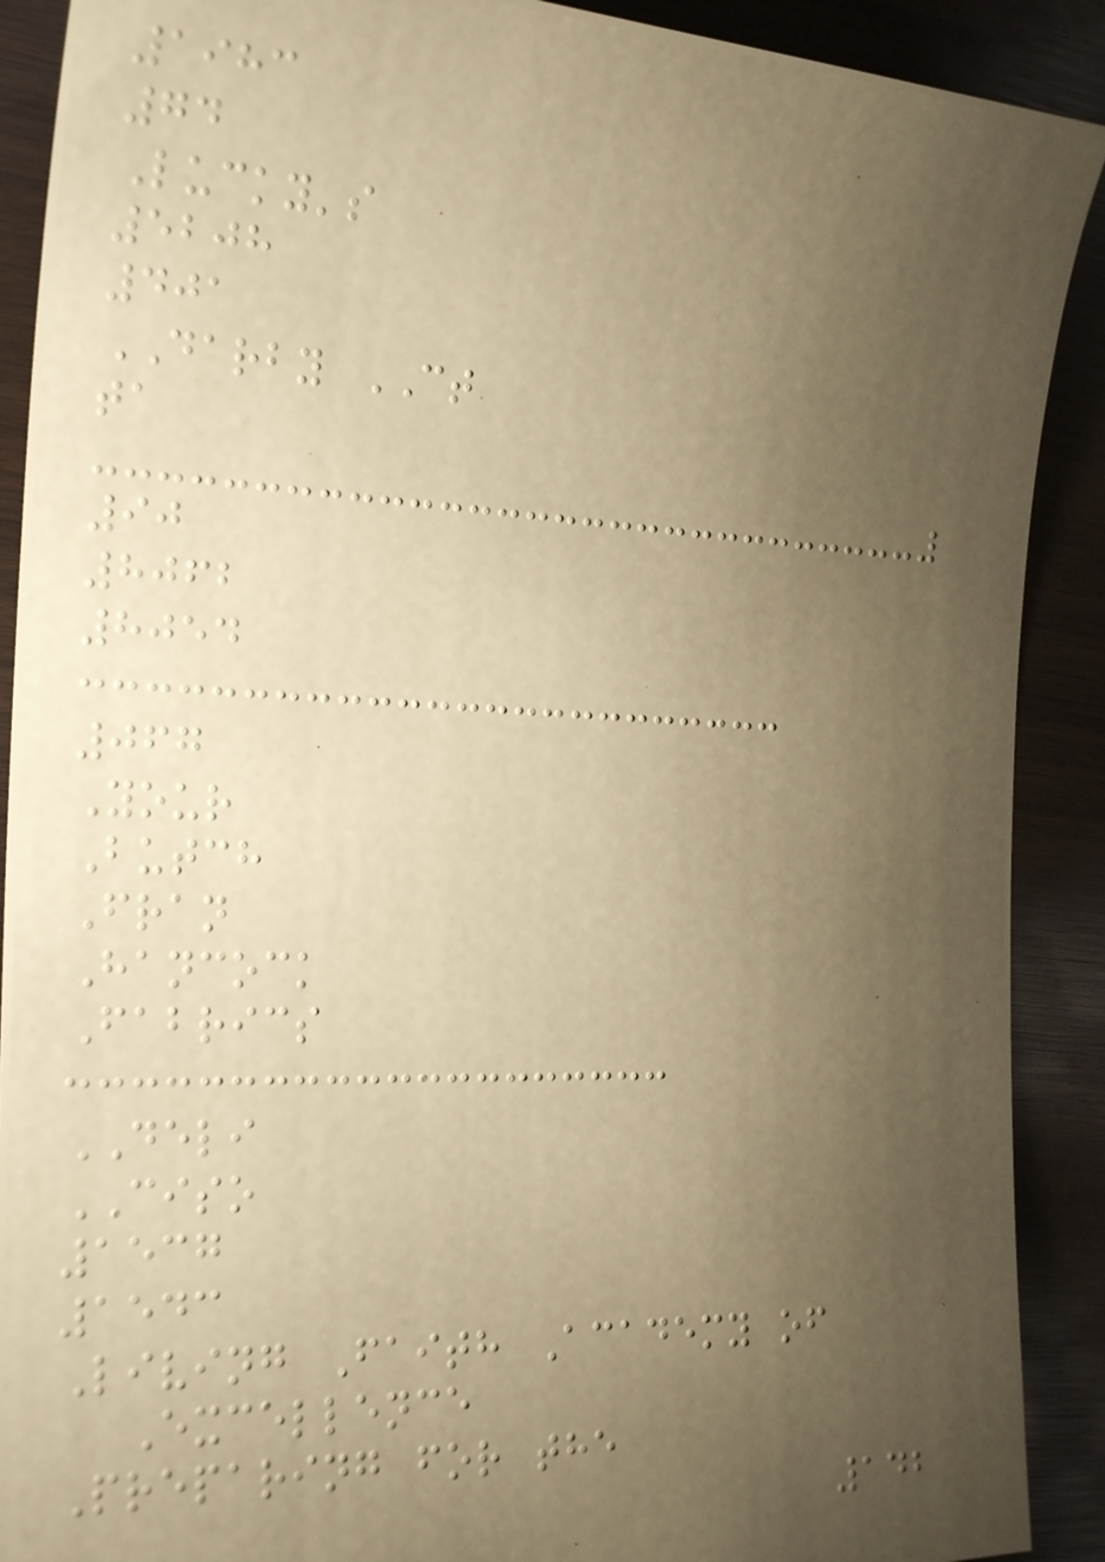1983
74
Lucky's
5208
401
DARBY CT
ta
90
8062
8054
067
Your
Butch
Fran
Hancock
Fabrics
DELI
CISO
1537
1543
Living Faith Academy of
Excellence
Preparing for the
142
